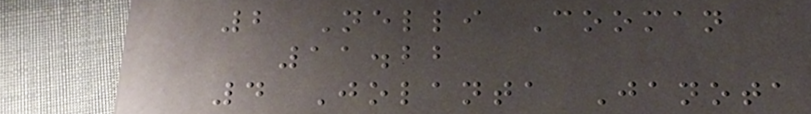2 Nelli Cooman
11.22
4 Jolanta Janota
